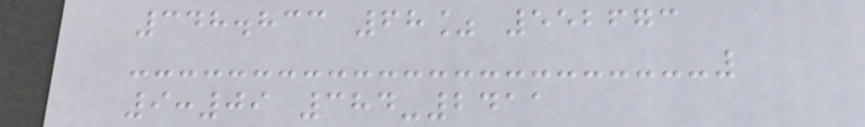348.833 68% 552673
9:09 384-2411
